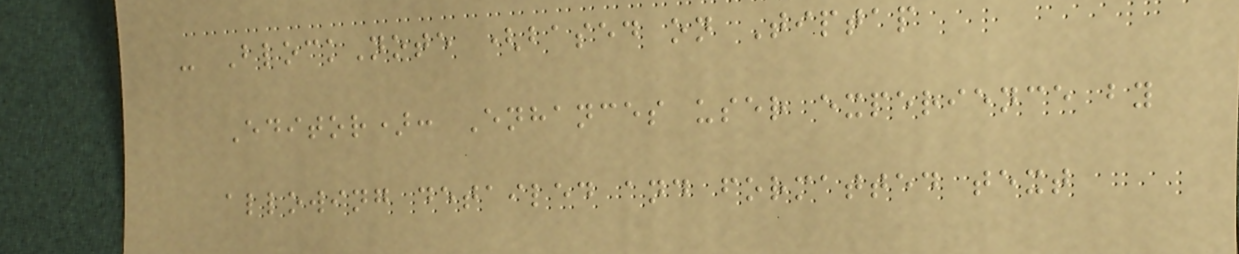- BlockNote (based on Tiptap
Editor): Enhances user experience by
allowing detailed and formatted text
